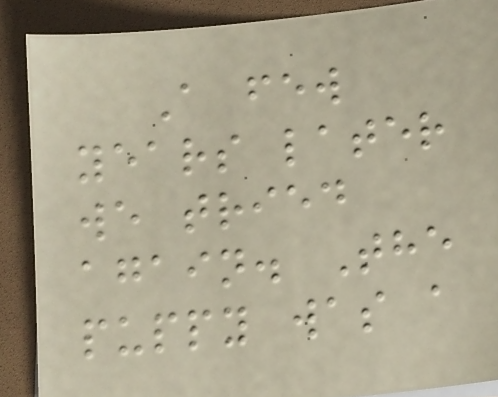A few
years later
we tried
again. The
puppy was a
